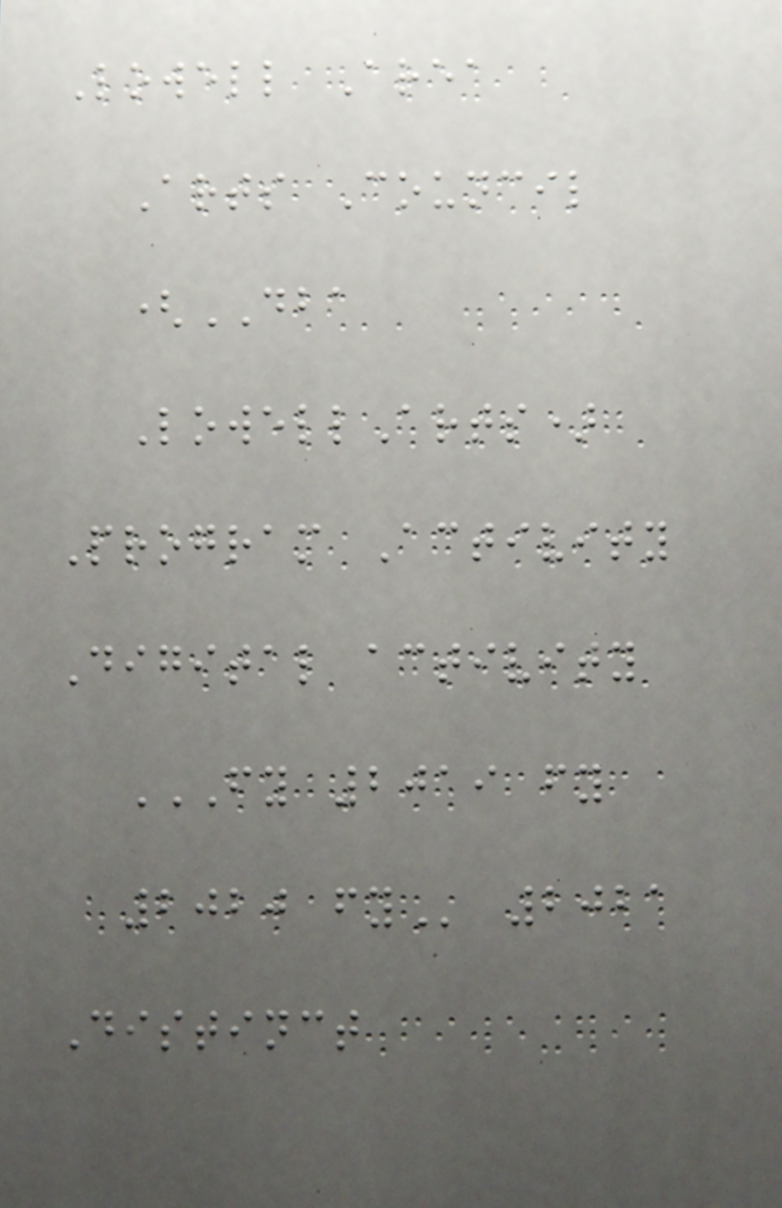Lowell Area
Arts Council
(DBA
LowellArts)
Program Activity
Digital activity
FY 2019 FY
2020 FY 2021
Distinct
